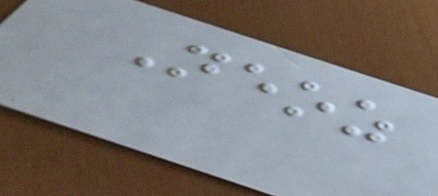Neoz
